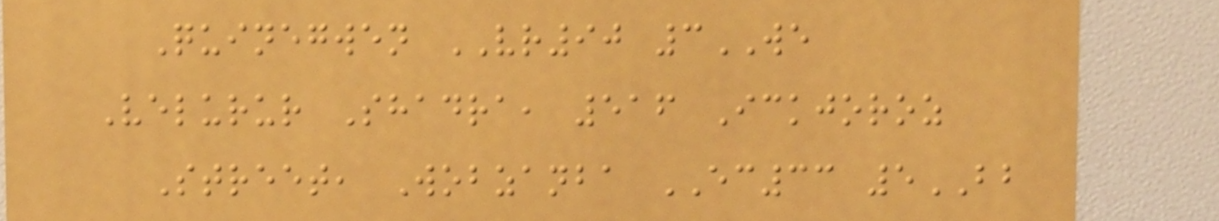Quinegwen VR90 3WE
Velurur Shadra, 516 Ickjoroz
Street, Wobzanba EC33 5BB
